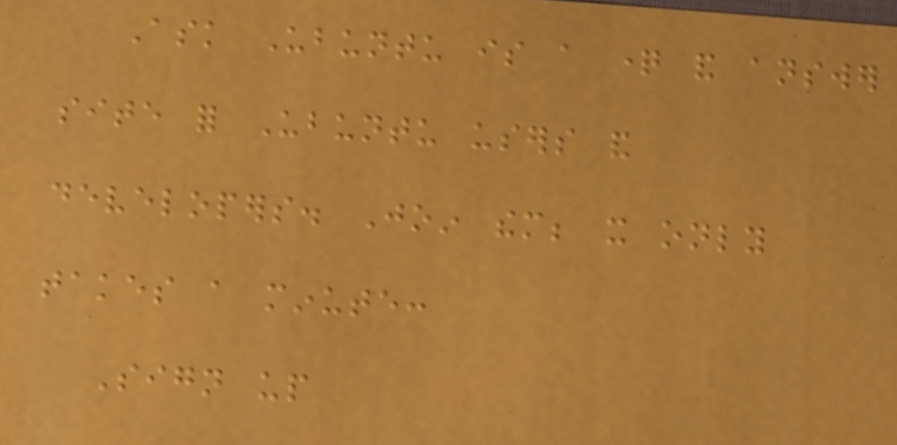Ask Ubuntu is a question and answer
site for Ubuntu users and
developers. Join them; it only
takes a minute:
Sign up
